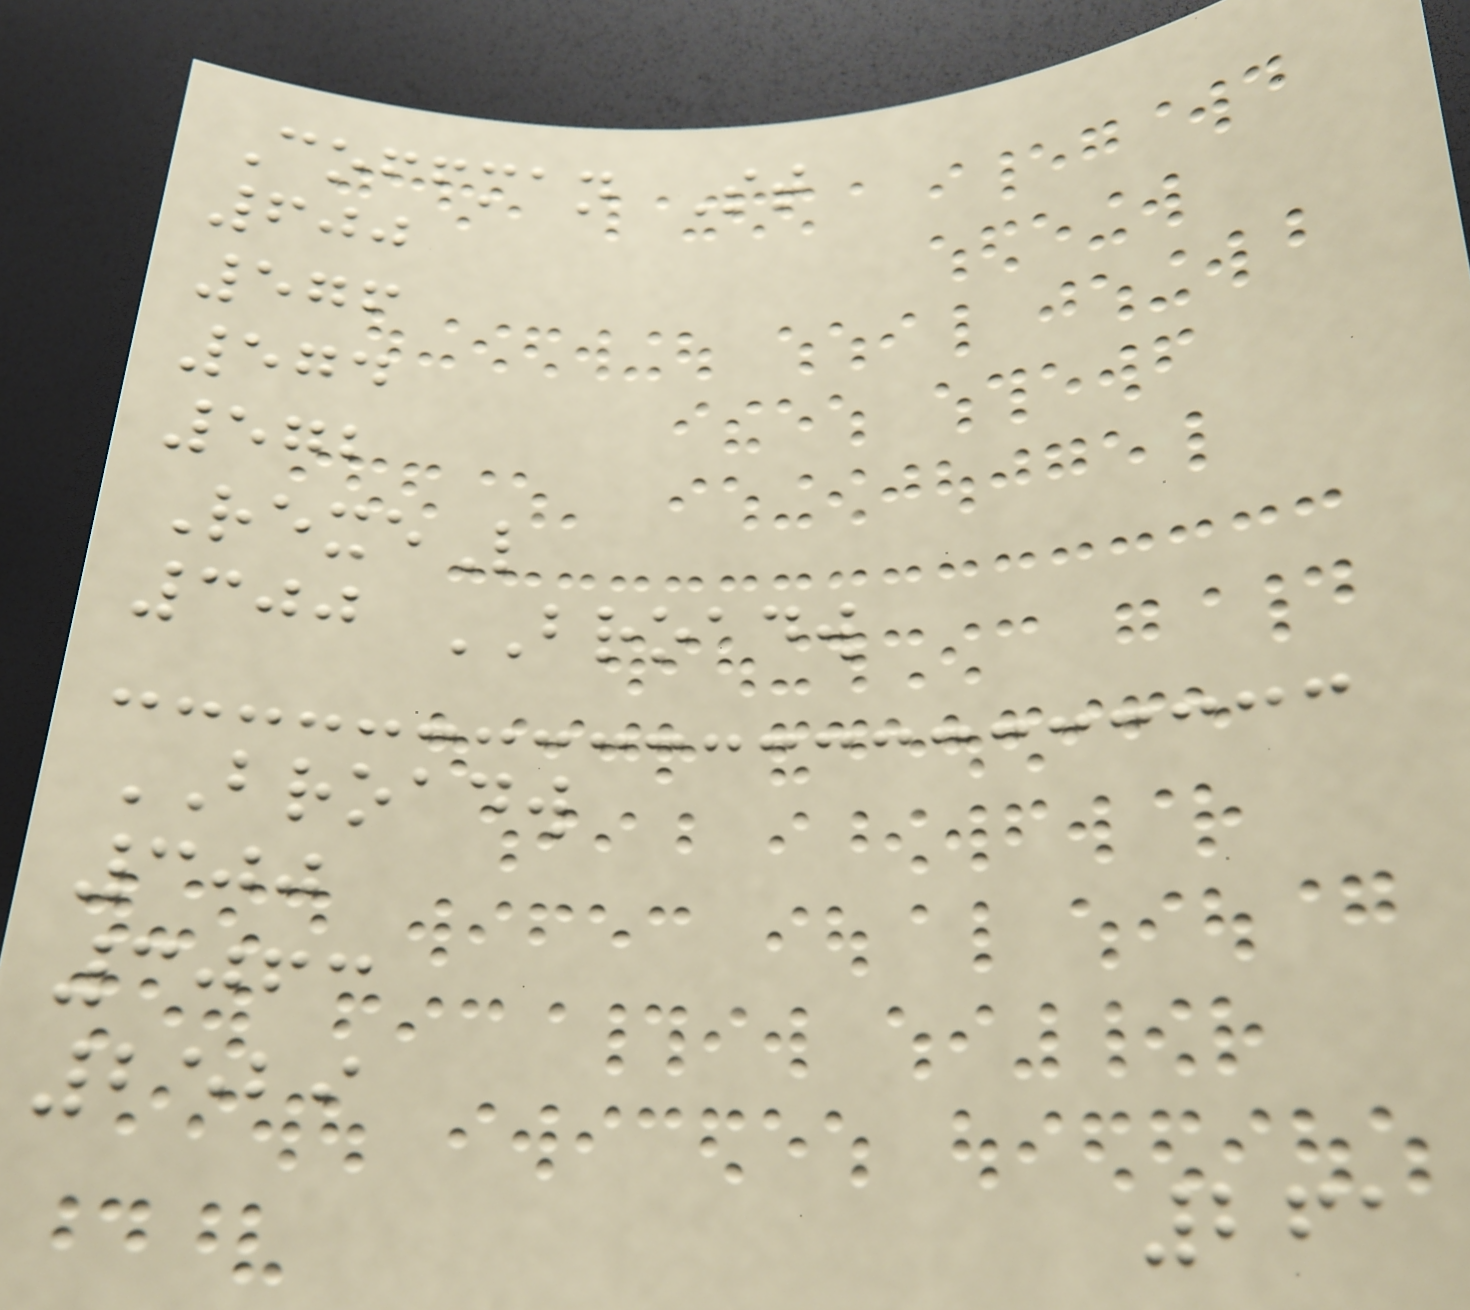Coffman St
600
576
574
572
RexeL
300 BROADW
BROADW
300
3063
2529
261
